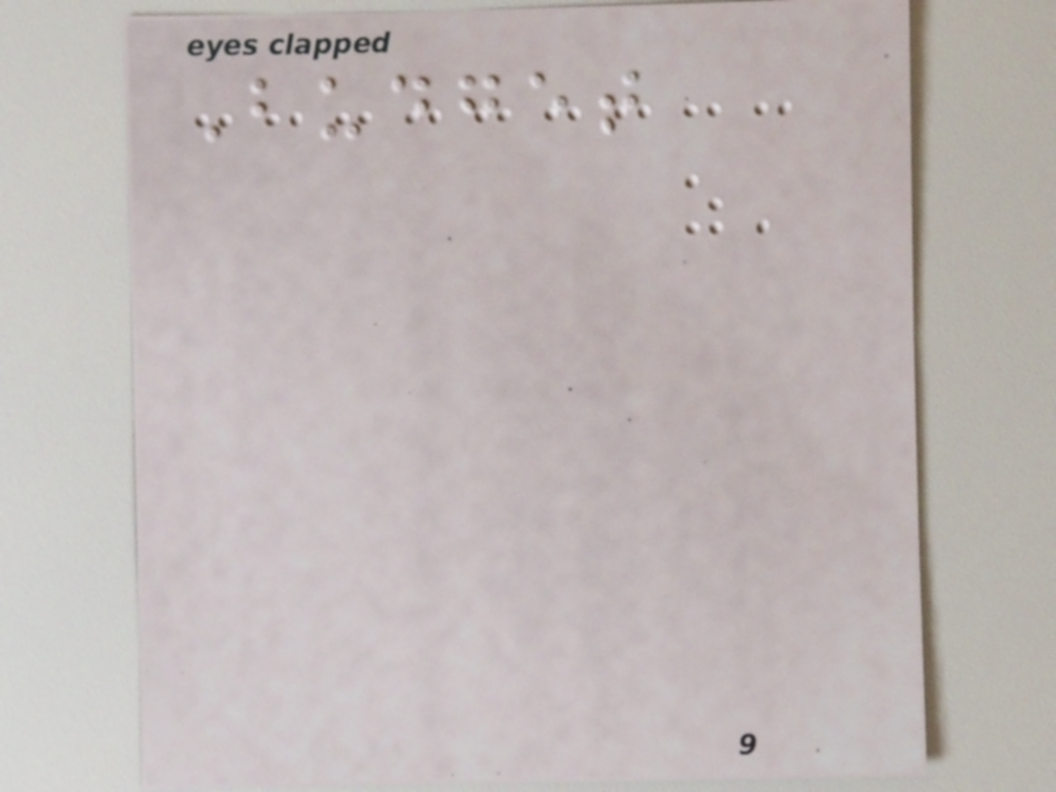Budget
